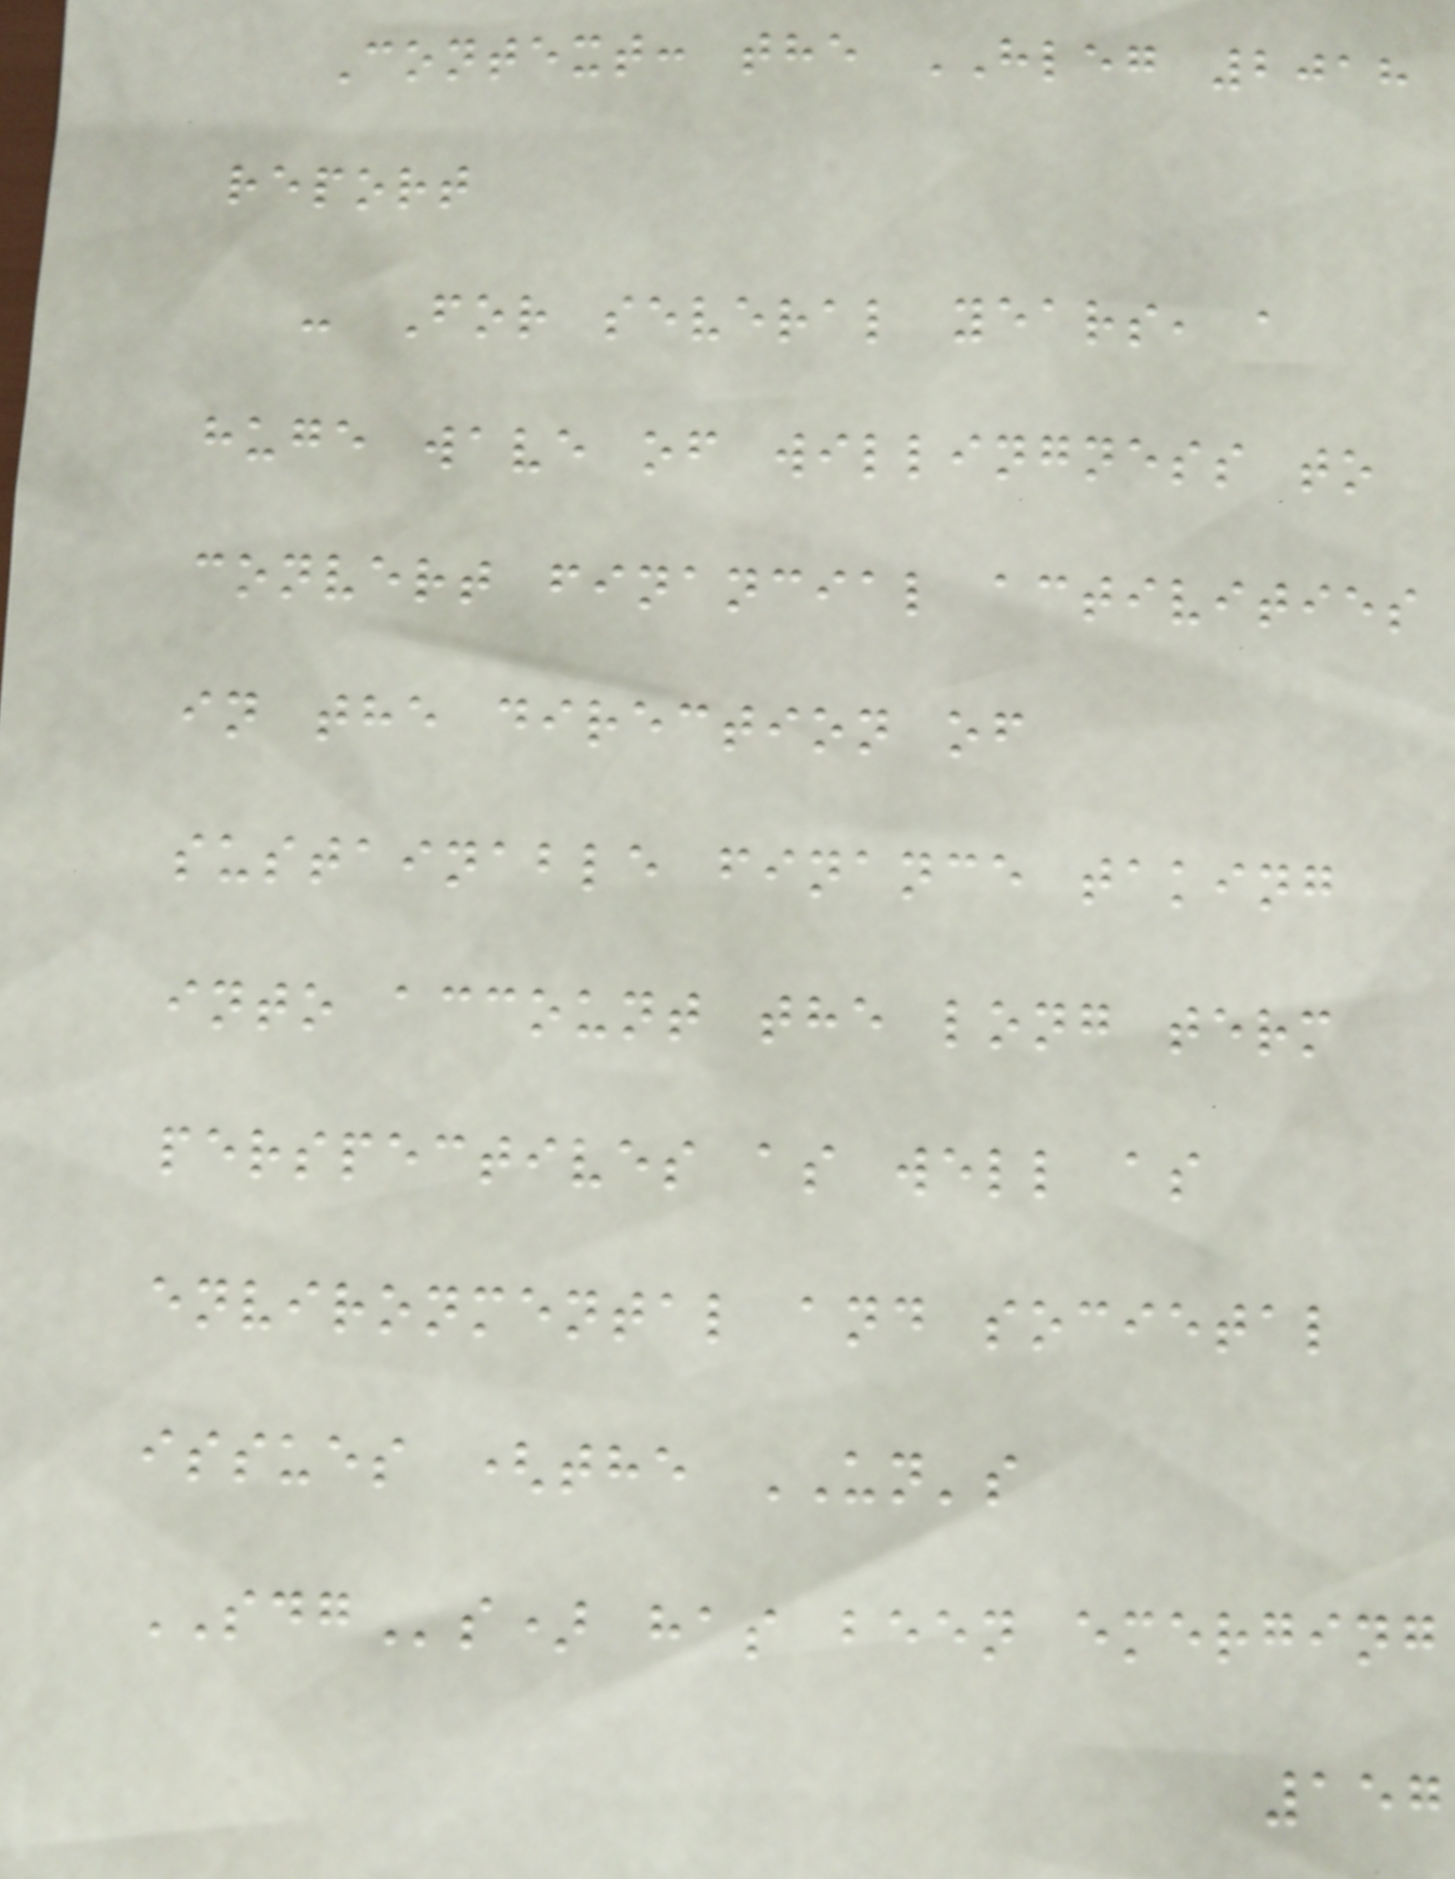Context: the HLEG 2018
report
- For several years, a
huge wave of willingness to
convert financial activities
in the direction of
sustainable finance taking
into account the long term
perspectives as well as
environmental and societal
issues (the UN's
SDGs) has been emerging
157
